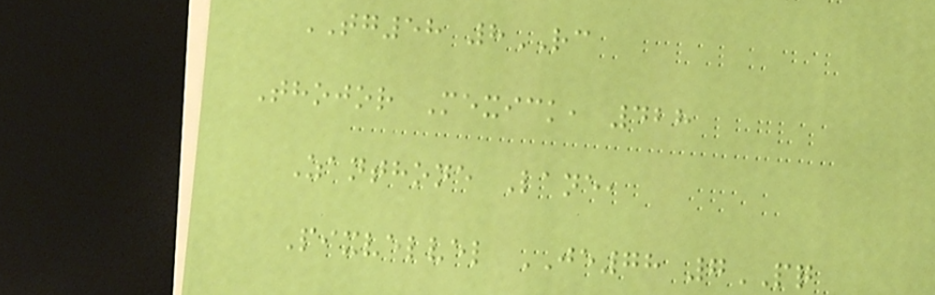TG58 8RC
Thojor Mexick, 428
Zanthone Lane,
Pixvelvel JE78 7PQ
